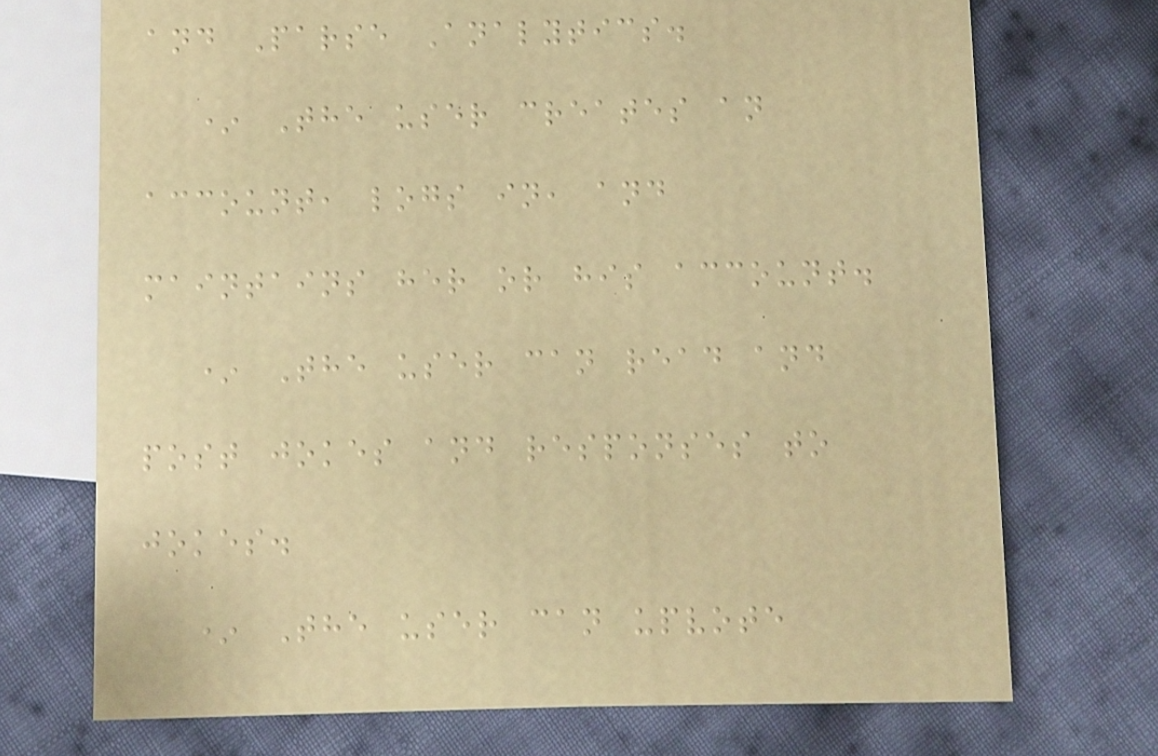and Parse Analytics.
* The user creates an
account, logs in, and
maintains her or his account.
* The user can read and
post jokes and responses to
jokes.
* The user can upvote
